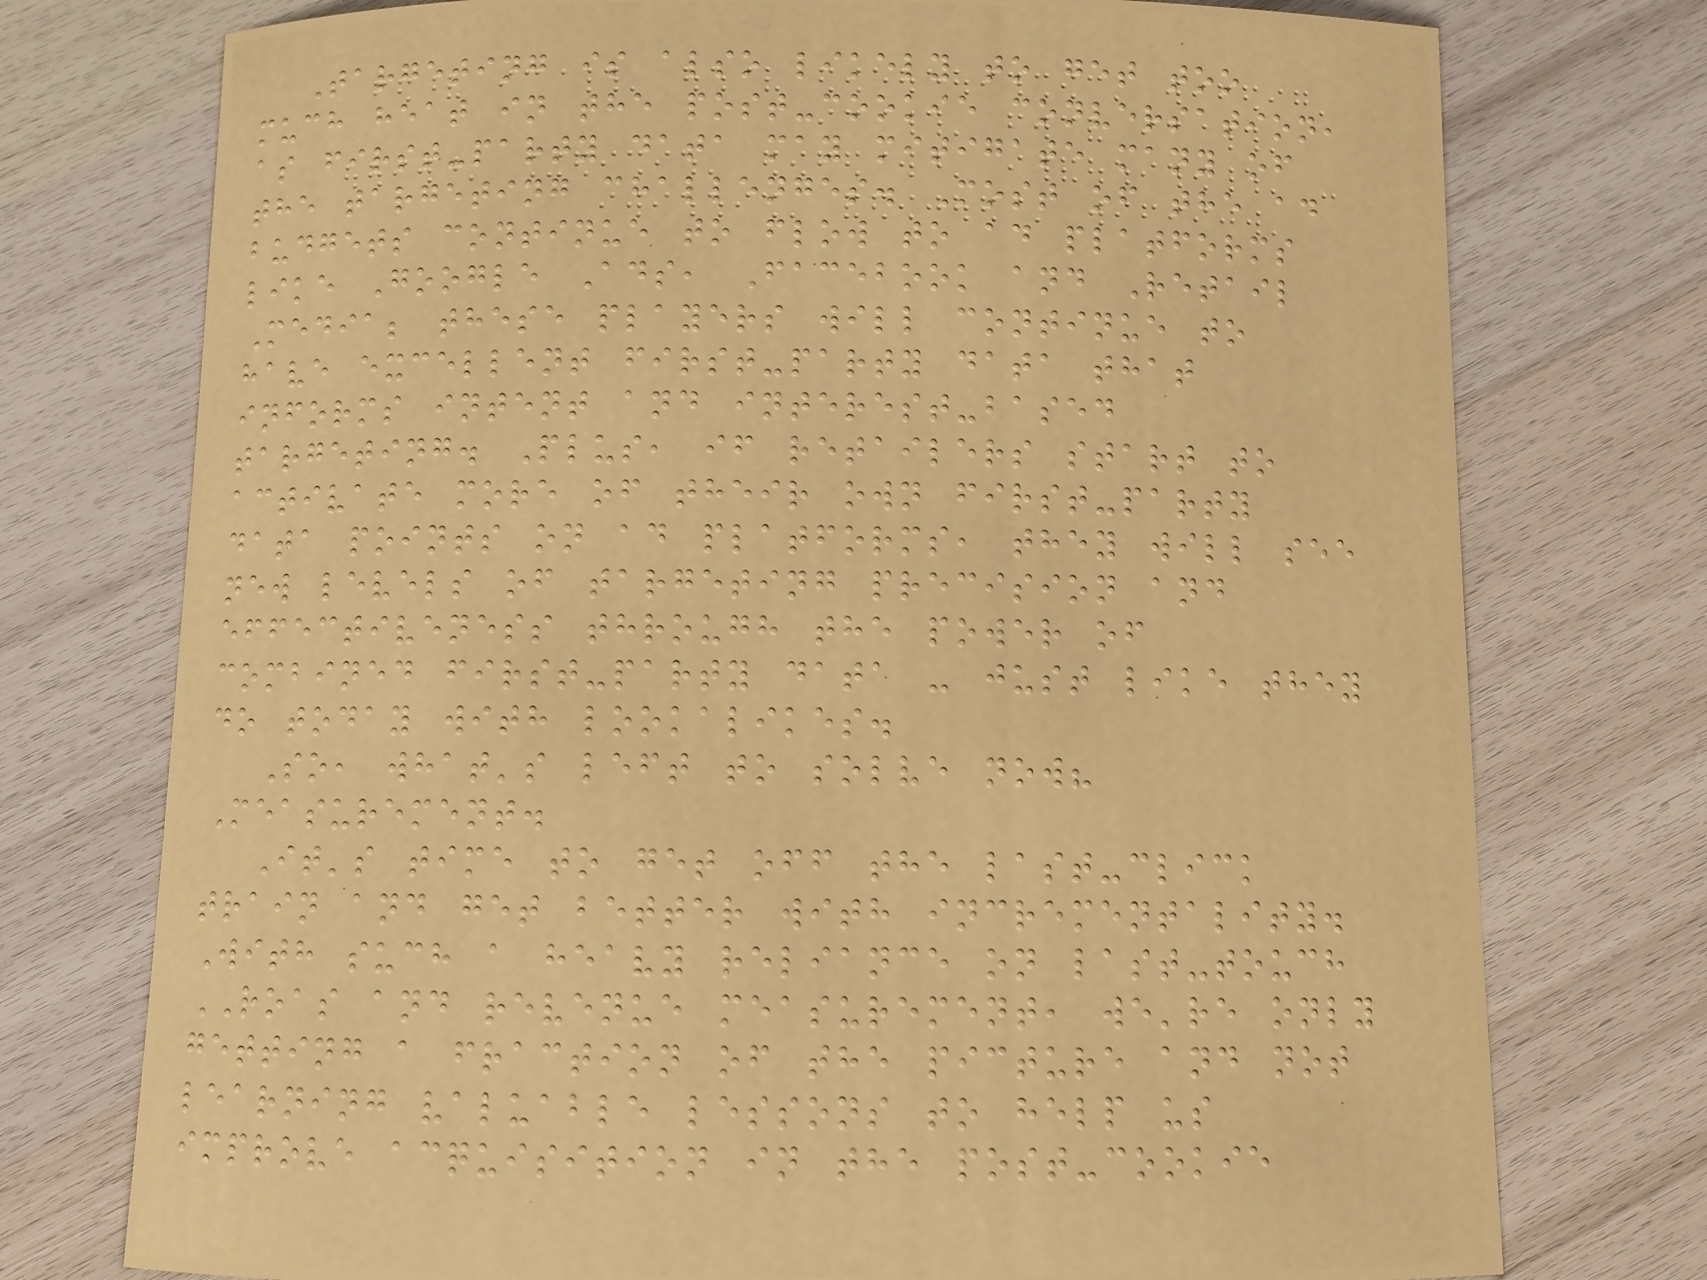Targeting is also likely to get too
much heat in the post-cookie conversation,
as first-party data may mitigate many of
the targeting challenges. Most of the ad
budgets continue to flow to ad platforms
like Google Ads, Facebook and Retail
Media; these players will continue to
have excellent first-party data that
informs intent and interest-based
targeting. Plus, if retailers start to
activate more of their own first-party
data points on ad platforms, they will see
new levels of targeting precision and
effectiveness through the power of
combined first-party data - just like they
do today with lookalikes.
So, what's left to solve now?
Measurement.
It's time to get off the last-click
train and get better with incrementality.
With such a heavy reliance on last-touch
ROAS and revenue measurement, we're only
getting a fraction of the picture and not
learning valuable lessons to help us
improve acquisition in the post-cookie
